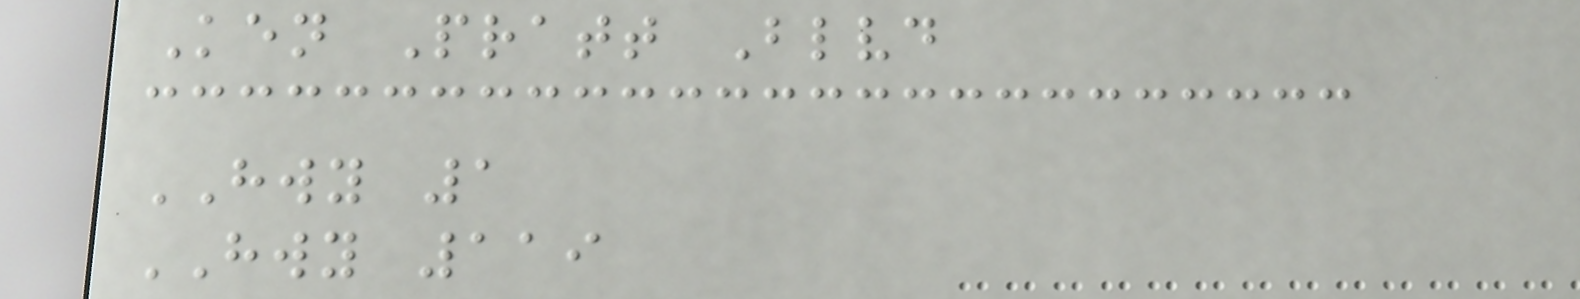Ken Pratt Blvd
HWY 1
HWY 119
